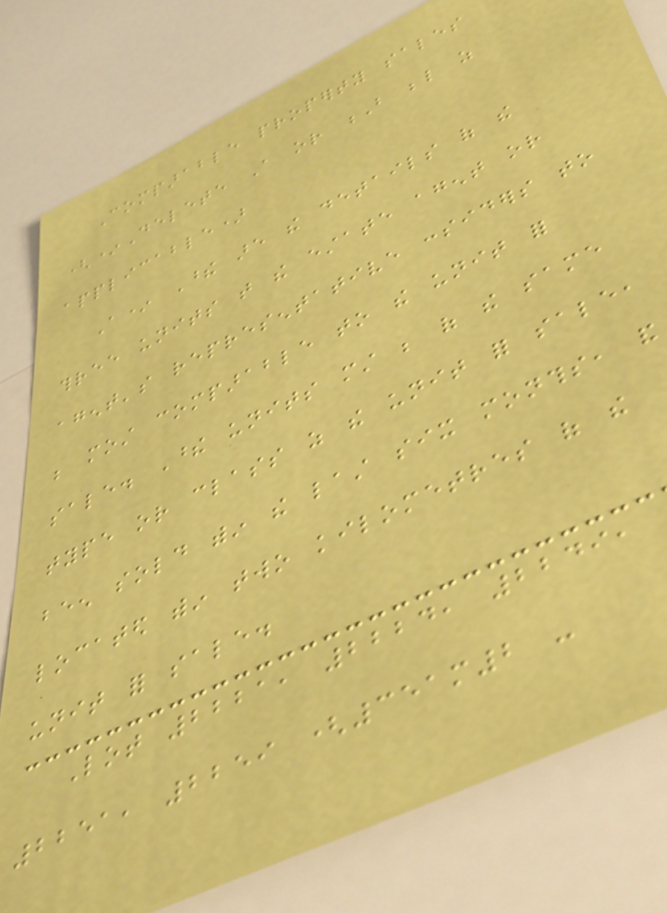Comparable property sales
(*Delete A or B below as
applicable)
A* These are the details of the
three units that the estate agent or
agent's representative considers to
be most comparable to the unit for
sale. These units must be of the same
type or class as the unit for sale,
been sold within the last six months, and
located within two kilometres of the
unit for sale.
Lot 2221, 2224, 2249,
2251, 2259 (351m2 -
